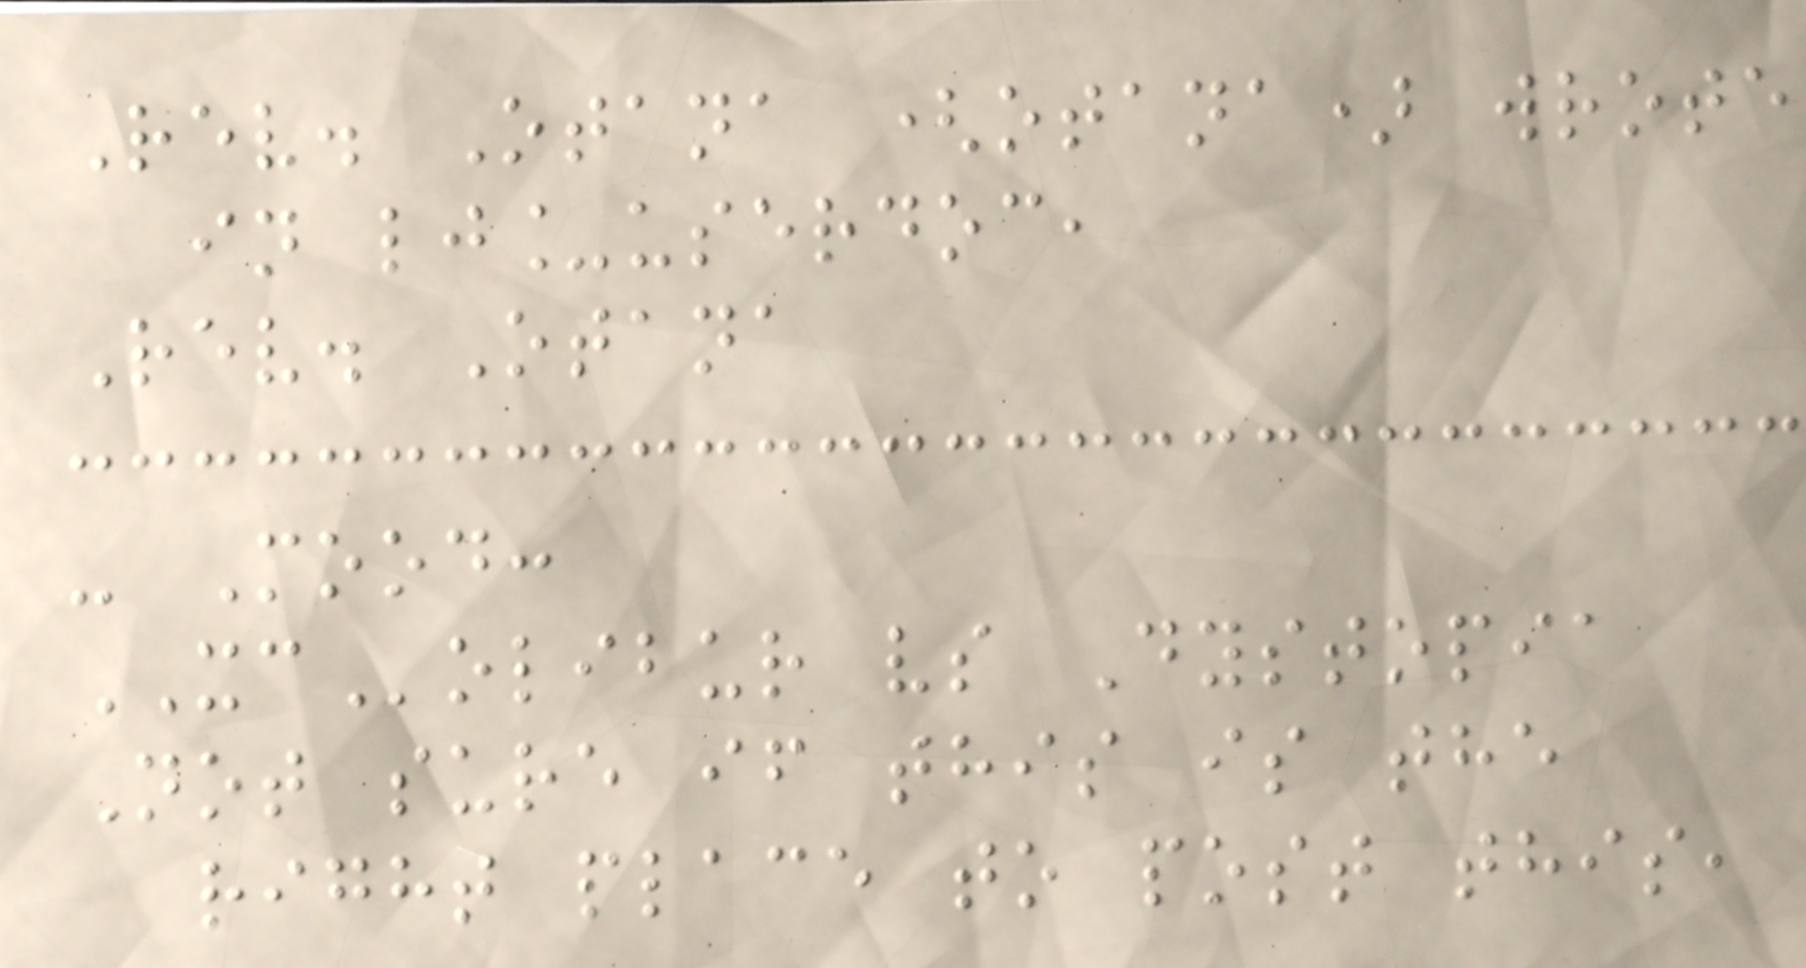Rev. Otana (otana) wrote
in lj_userdoc,
Rev. Otana
- Mood:
XColibur vs Dystopia
Not sure if this is the
right place to post this,
